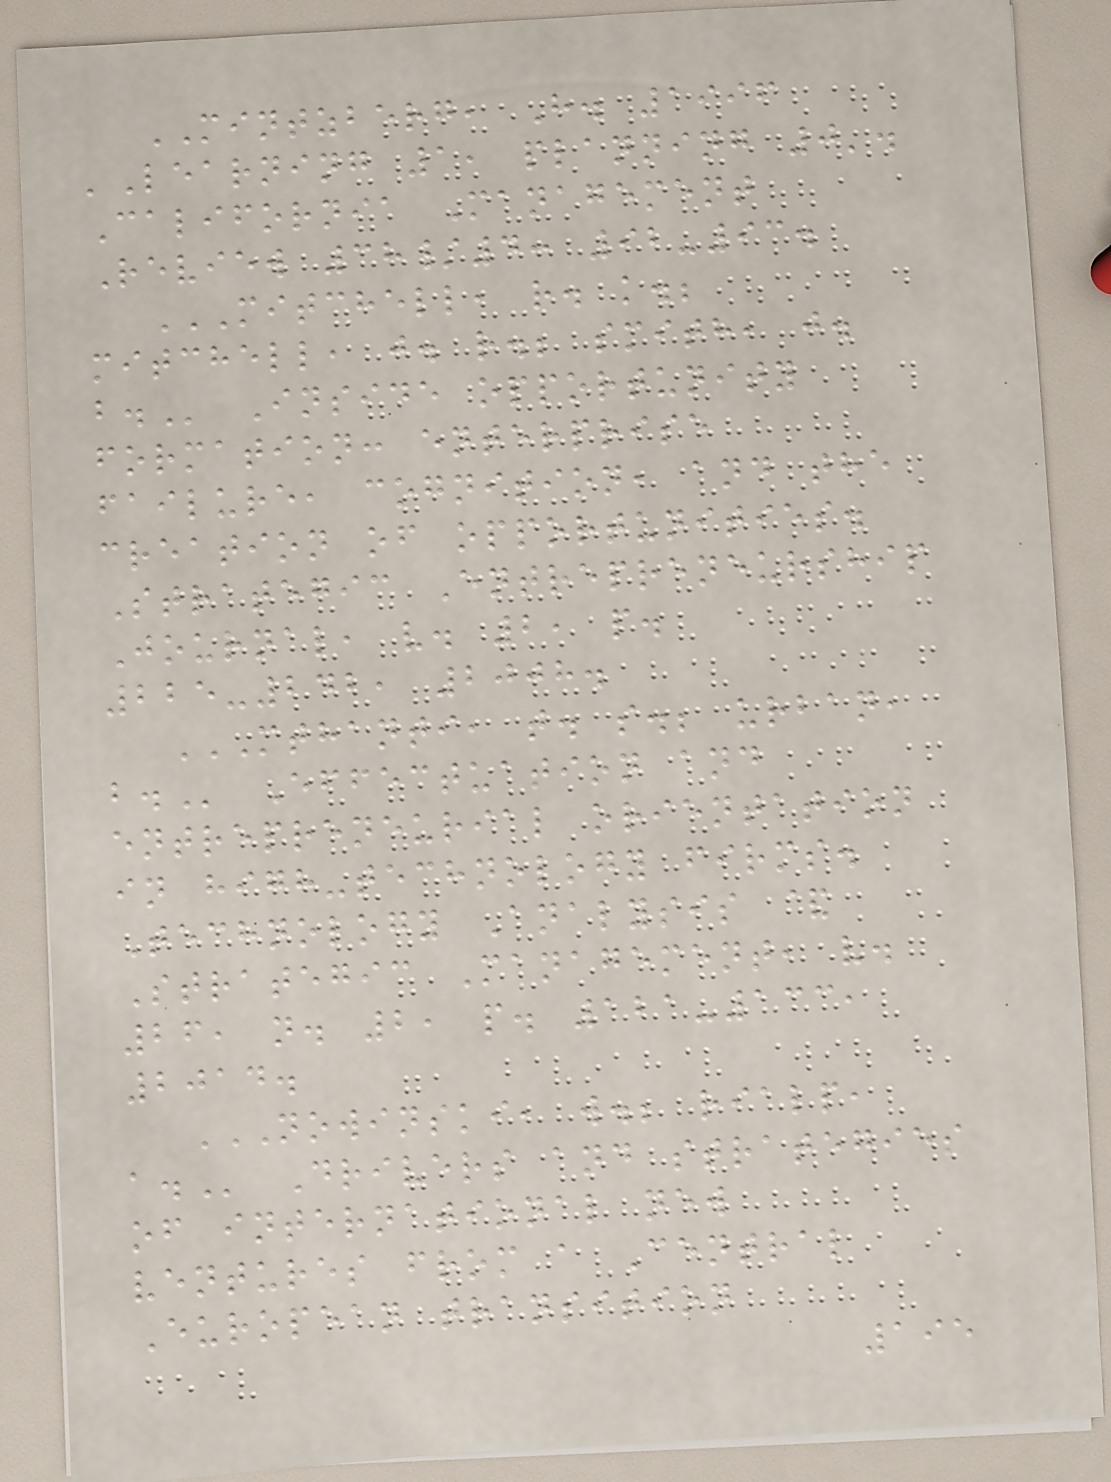MINTZBERG, H. 1996
'Learning 1, planning 0'.
California Management
Review 38/4: 92-93.
MITCHELL, R. K.;
MITCHELL, J. R.; SMITH, J.
B. Inside opportunity
formation: enterprise
failure, cognition, and the
creation of opportunities.
Strategic Entrepreneurship
Journal, v. 2, p.
225-242, 2008.
MTHANTI, T. S.; URBAN,
B. Effectuation and
entrepreneurial orientation
in high-technology firms.
Technology Analysis &
Strategic Management, v.
26, n. 2, p. 121-133,
2014.
NOWINSKI, W.; RIALP,
A. Drivers and strategies
of international new
ventures from a Central
European transition
195
